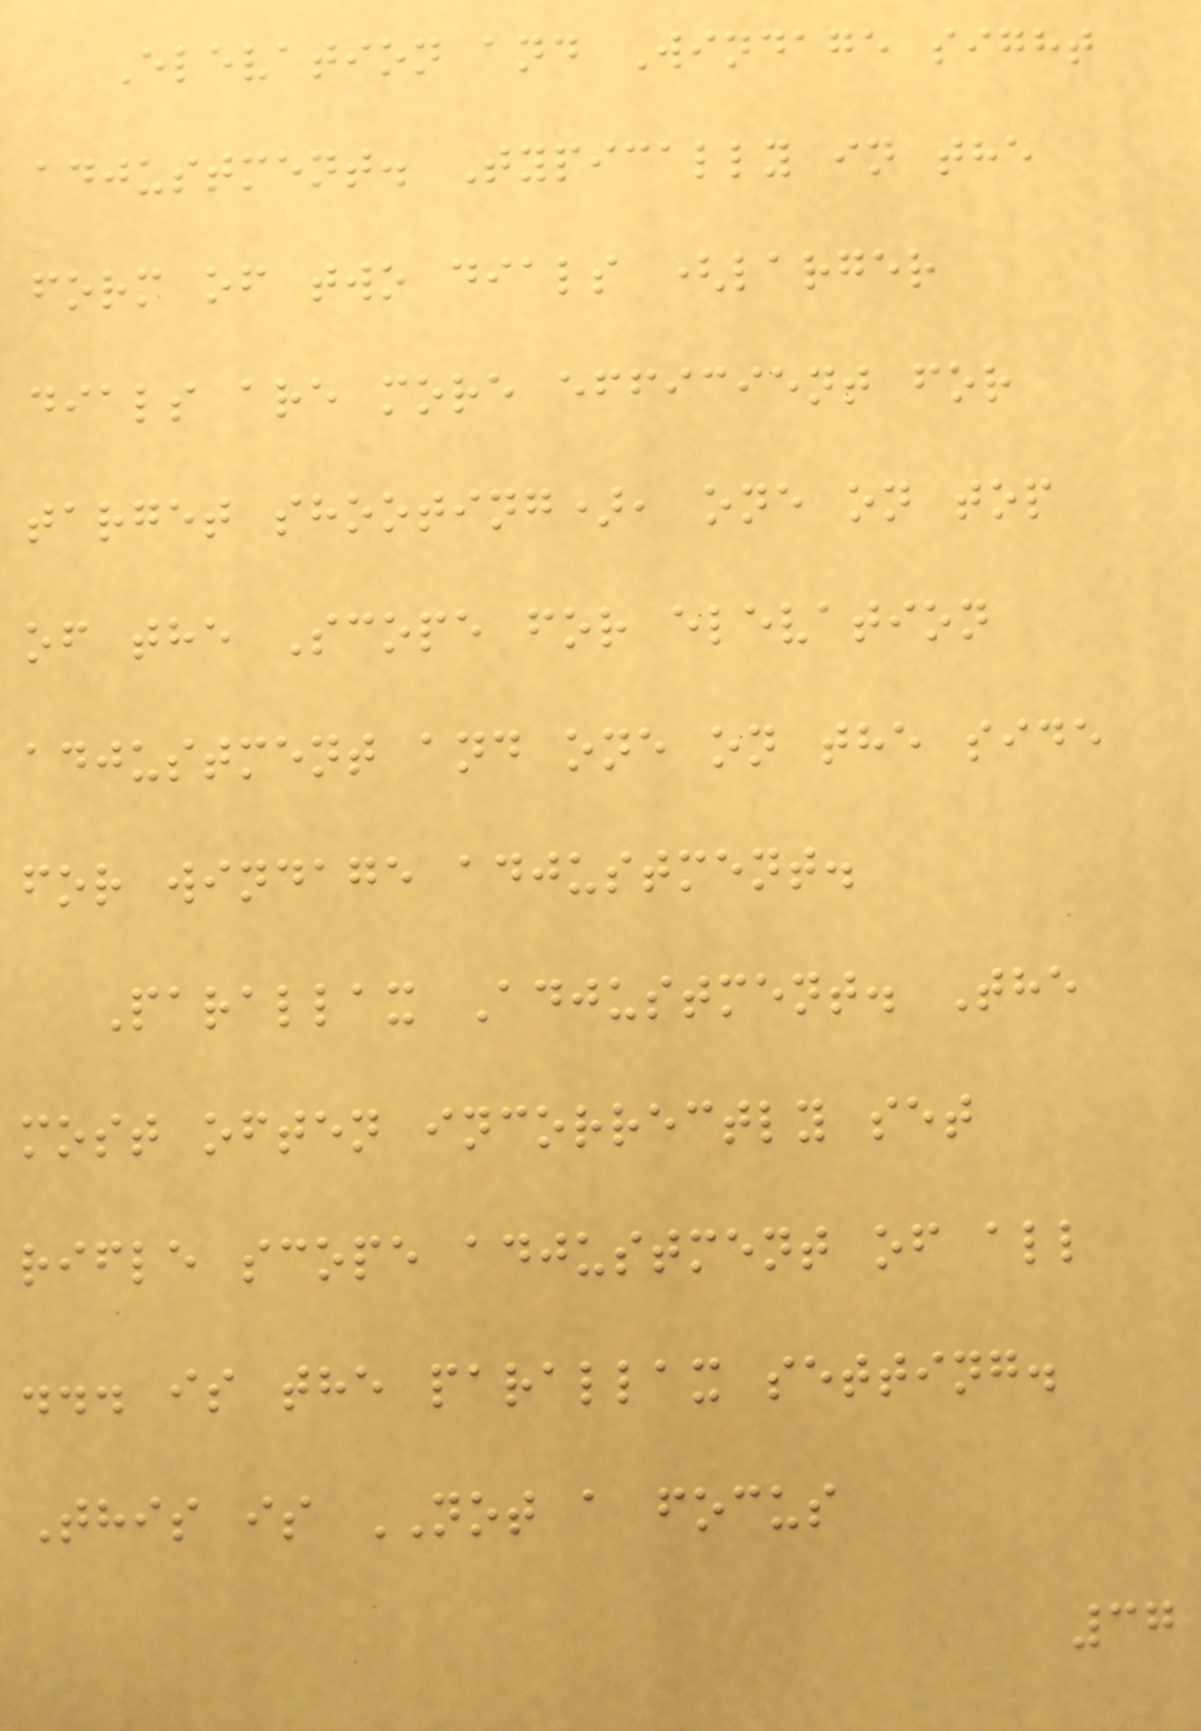Elevation and Windage sight
adjustment. Typically in the
form of two dials (larger
dials are more efficient for
target shooting), one on top
of the Scope for elevation
adjustment and one on the side
for windage adjustment.
Parallax Adjustment. The
most often incorrectly set
rifle scope adjustment of all
... is the parallax setting.
This is NOT a focus
37
